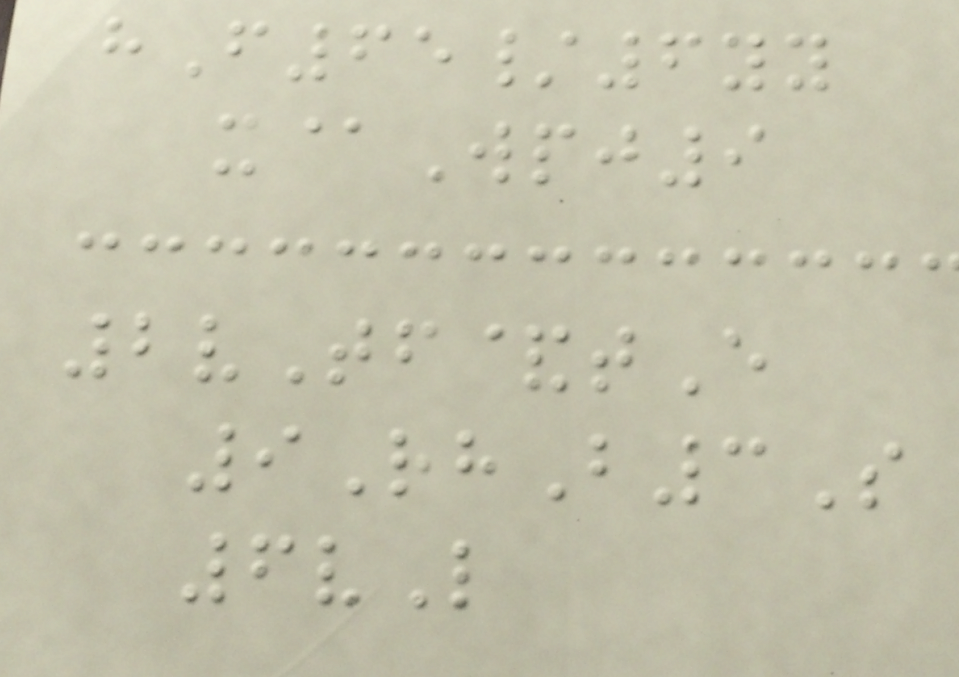hF65/6yy
x@Wpj9
2vTf&tE
9RhB3S
6vL
